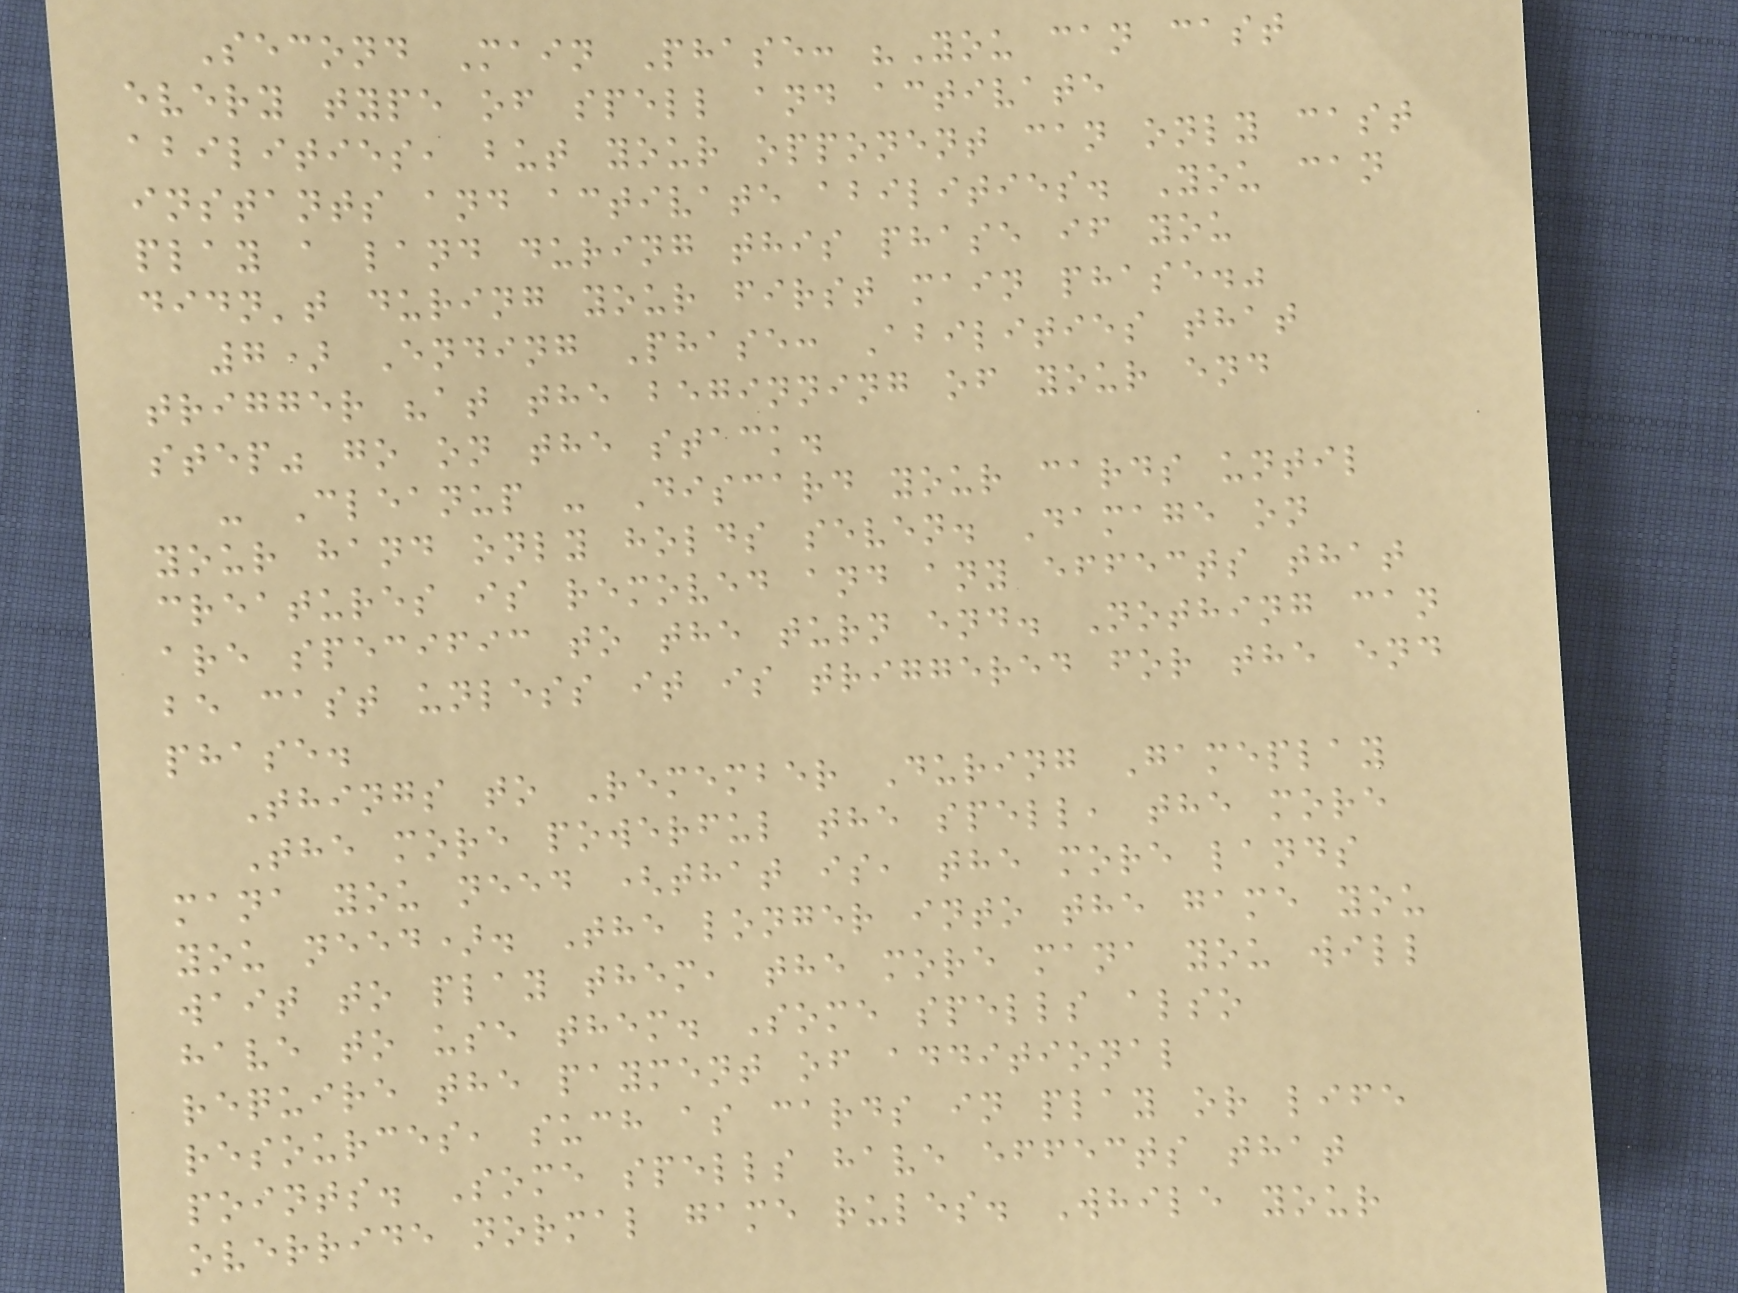Second Main Phase: "You can cast
every type of spell and activate
abilities, but your opponent can only cast
instants and activate abilities. You can
play a land during this phase if you
didn't during your first main phase."
7) Ending Phase: Abilities that
trigger "at the beginning of your end
step" go on the stack.
- Cleanup - Discard your cards until
your hand only holds seven. Damage on
creatures is removed and any effects that
are specific to the turn end. Nothing can
be cast unless it is triggered for the end
phase.
Things to Remember During Gameplay
The more powerful the spell, the more
mana you need (that is, the more lands
you need). The longer into the game you
wait to play them, the more mana you will
have to use them. Some spells also
require the payment of additional
resources, such as cards in play or life
points. Some spells have effects that
override normal game rules. While your
